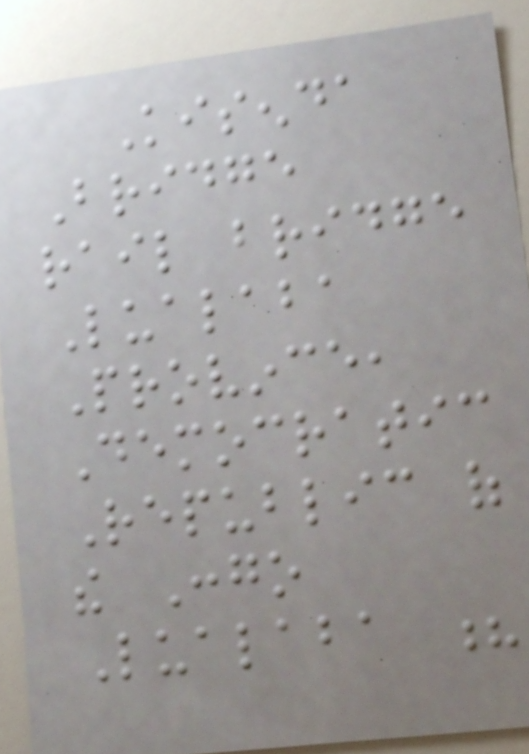Kisenda
Bridge
rail bridge
Lualaba
Province,
Democratic
Republic of
the Congo
Lualaba ?
